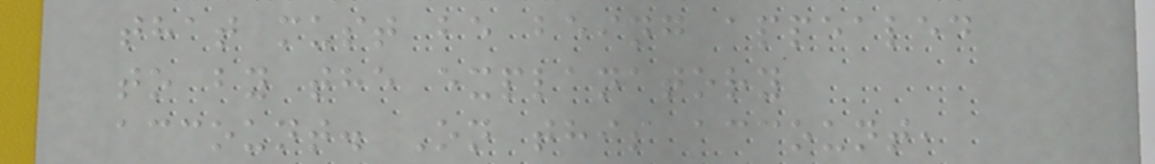that must be being appealed
to by the explanatory
account. On this account,
